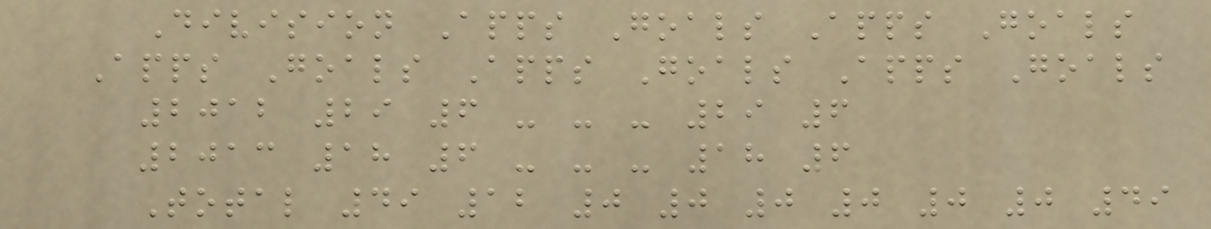Division Apps Goals Apps Goals
Apps Goals Apps Goals Apps Goals
2012 29 6 - - - 29 6
2013 18 6 - - - 18 6
Total 49 12 0 0 0 0 0 0 49
